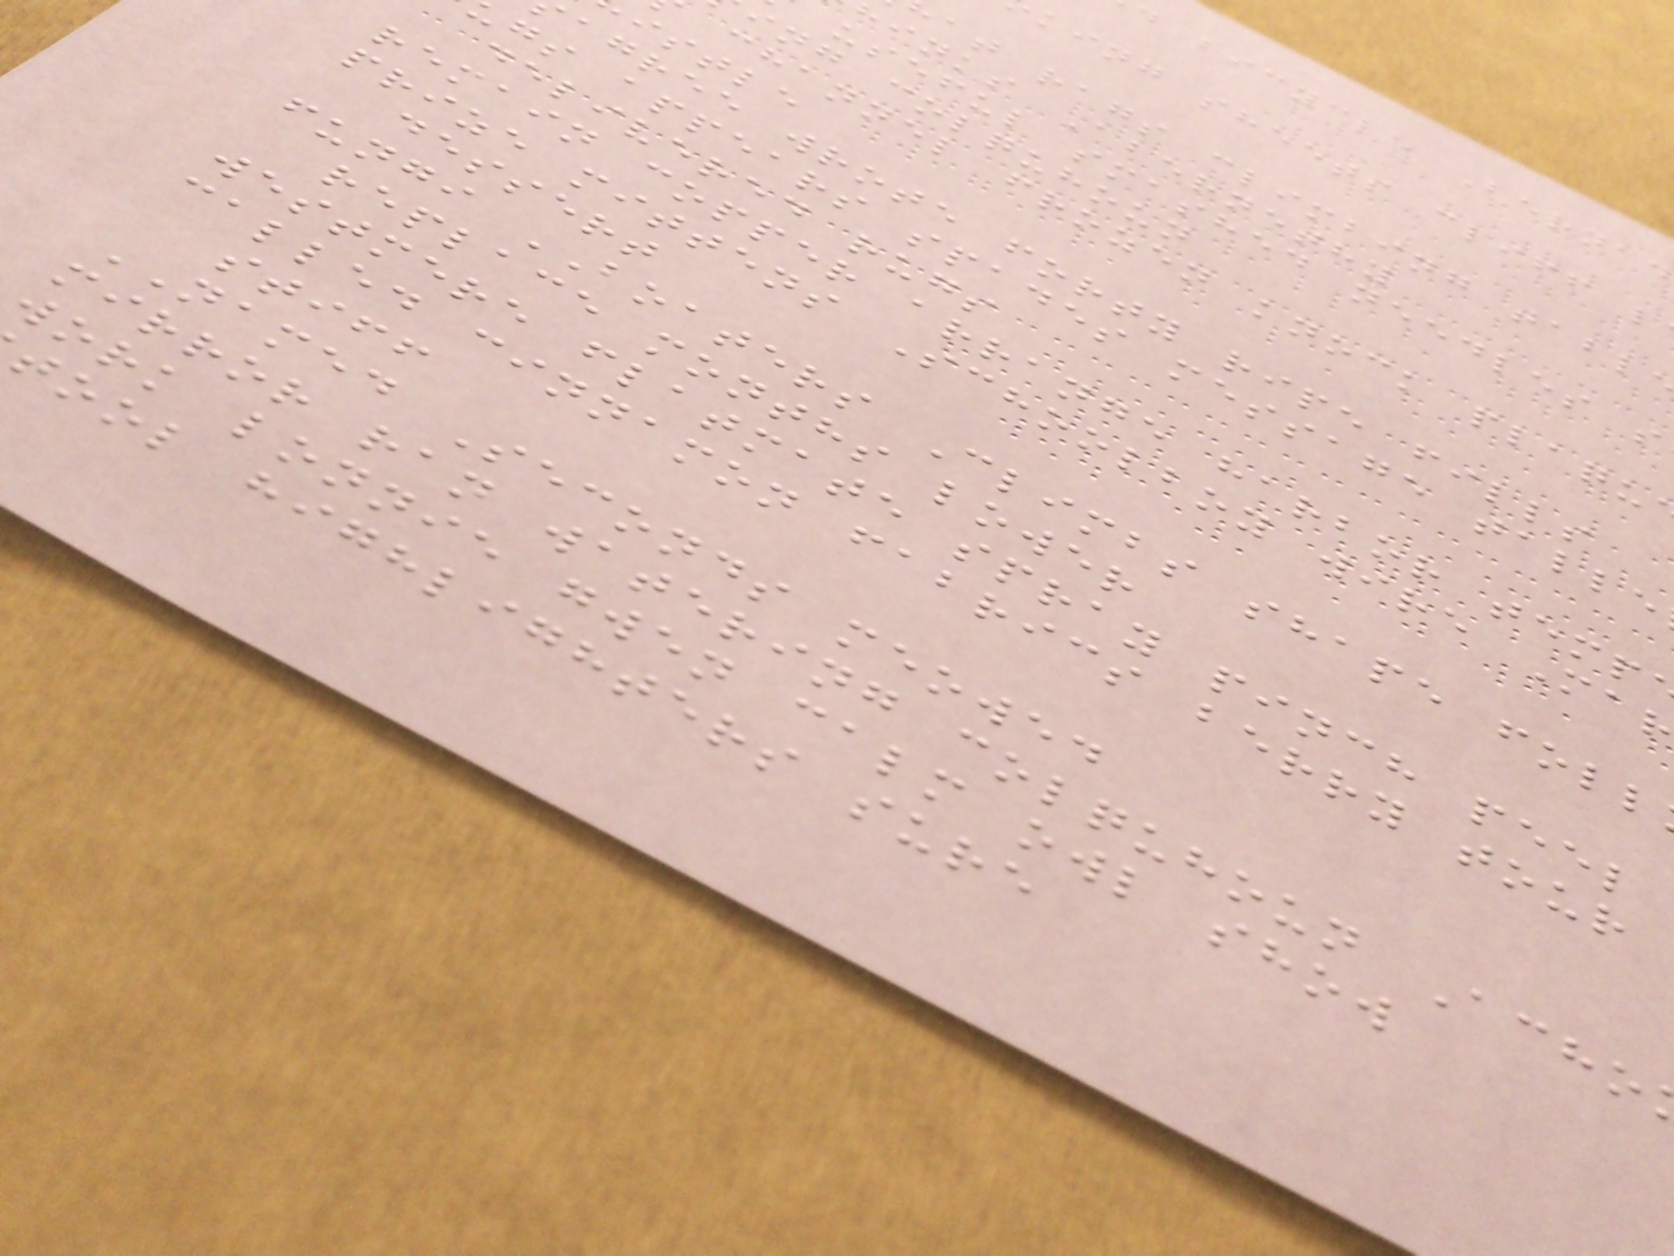d bicycle Bernad
king sheets cliff l
at rags climbing tabl
hinks Abernethy
useful smashed needles s
ing colquhoun
channel frozen knock plaqu
istle
agree wrote forty ripe fills
gs appears spades message talle
delivered rugs
remain copper arrange harbor temp
prize mittens Schoolboy wire Mar
dessert
fungi BOATERS Climbs shape foll
replace months lower
westmere flatmate spray pinch peel
called cinnamon fabrics berry tour
stiff
NAMED Seconds meowed
mirror ran watering colquhoun Acho
work lonnie gwen calm owl show
tool highlighters sure
